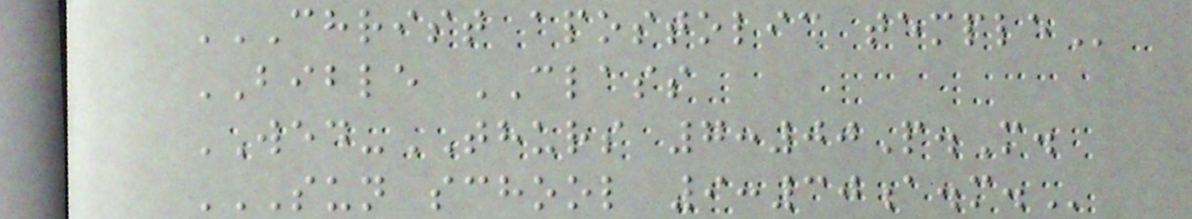CHRIST APOSTOLIC TEMPLE
BIBLE CLASS
WED-THURS 7:00P.M.
SUN SCHOOL 9:30A.M.
